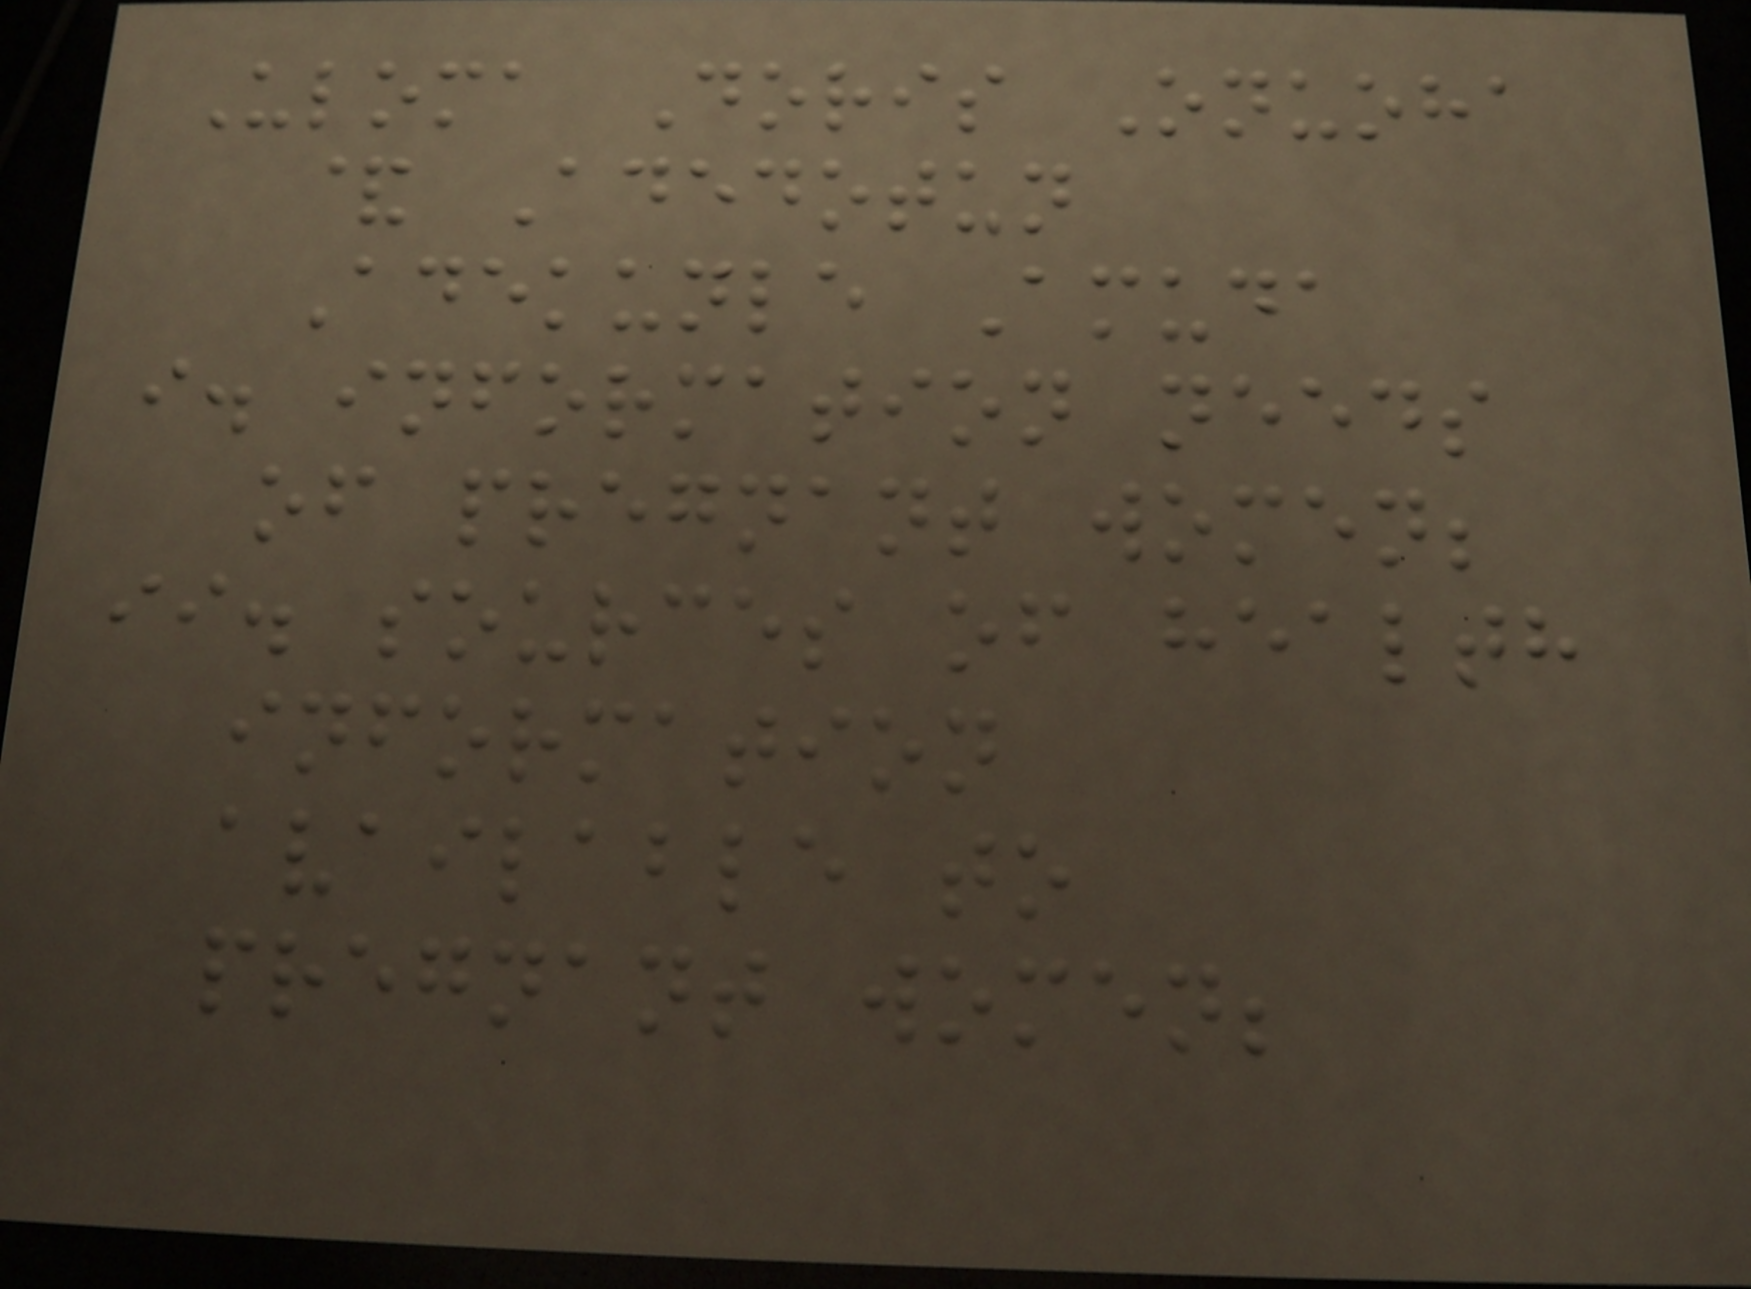Uloma Doris Onuoha
& Adedotun
Adekunle Amuda
i. information needs
of pregnant women;
ii. sources of health
information
available to
pregnant women;
